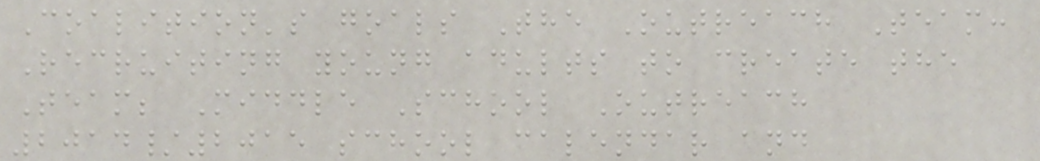Coalition's goals The Outreach Team:
Recruiting young adults to create the
Team; Middle School Outreach
2014/2015 school calendar and
